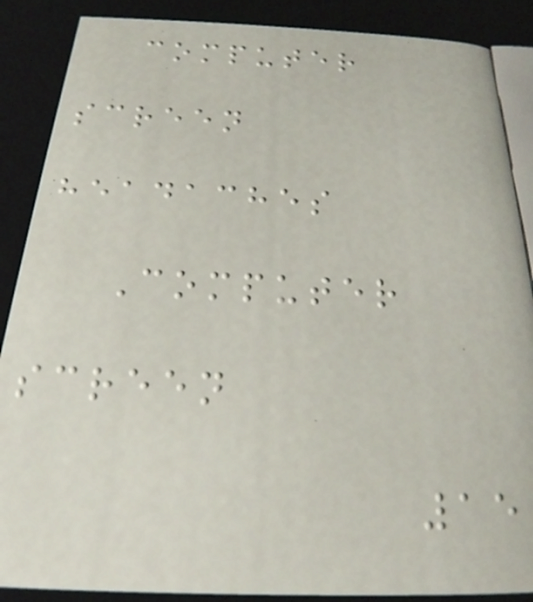computer
screen
headaches
Computer
screen
15
